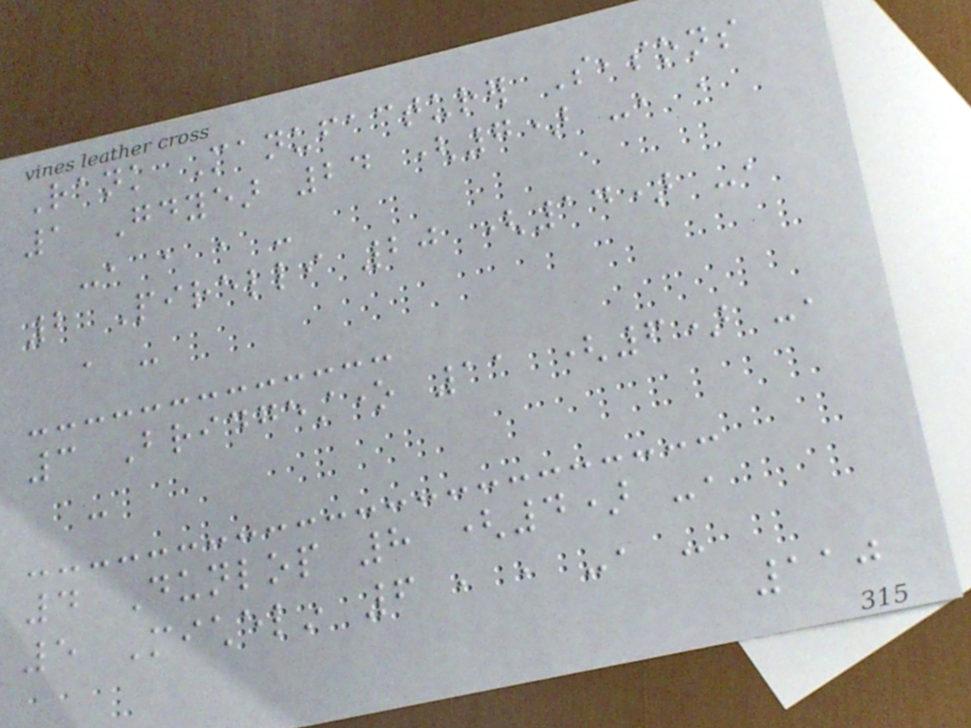Rank Manufacturer Seasons
1 Goodyear 24 (7) -, ,
-, , , -
2 Pirelli 20 (14) -,
, -
3 Bridgestone 11 (6) -,
-
4 Dunlop 8 (4) -,
5 Michelin 6 , , -, -
110
